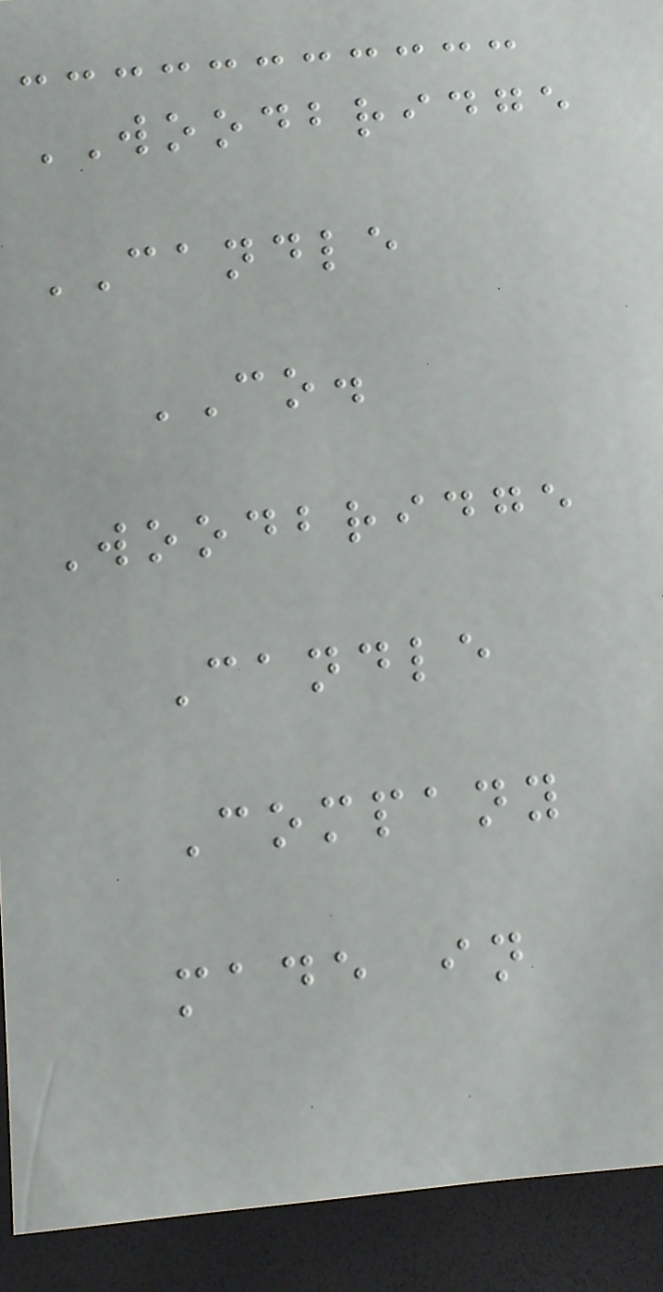WOODBRIDGE
CANDLE
CO.
Woodbridge
Candle
Company
made in
